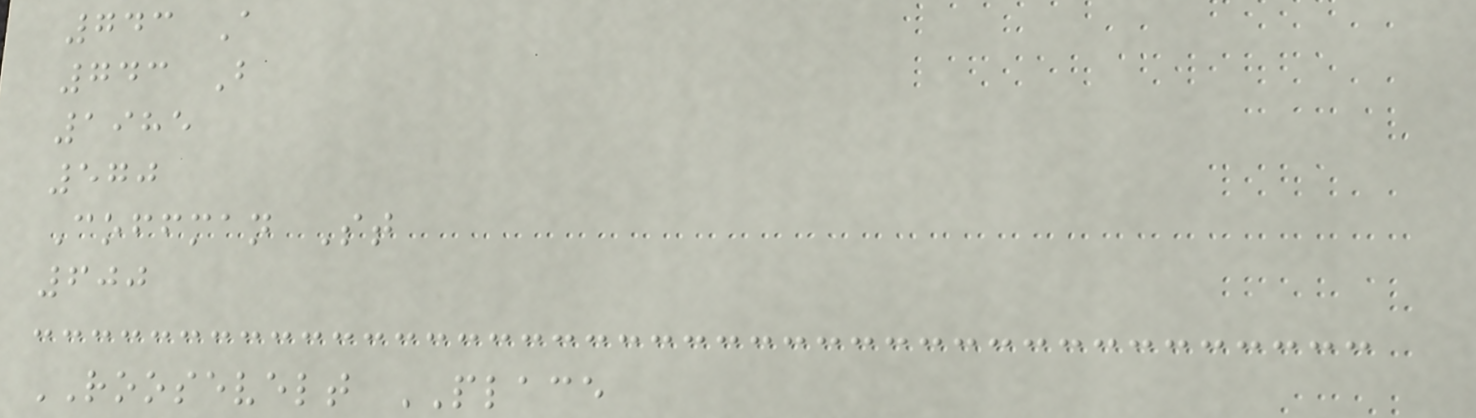743 A
743 B
1985
570
Coffman St
600
ROOSEVELT PLACE
